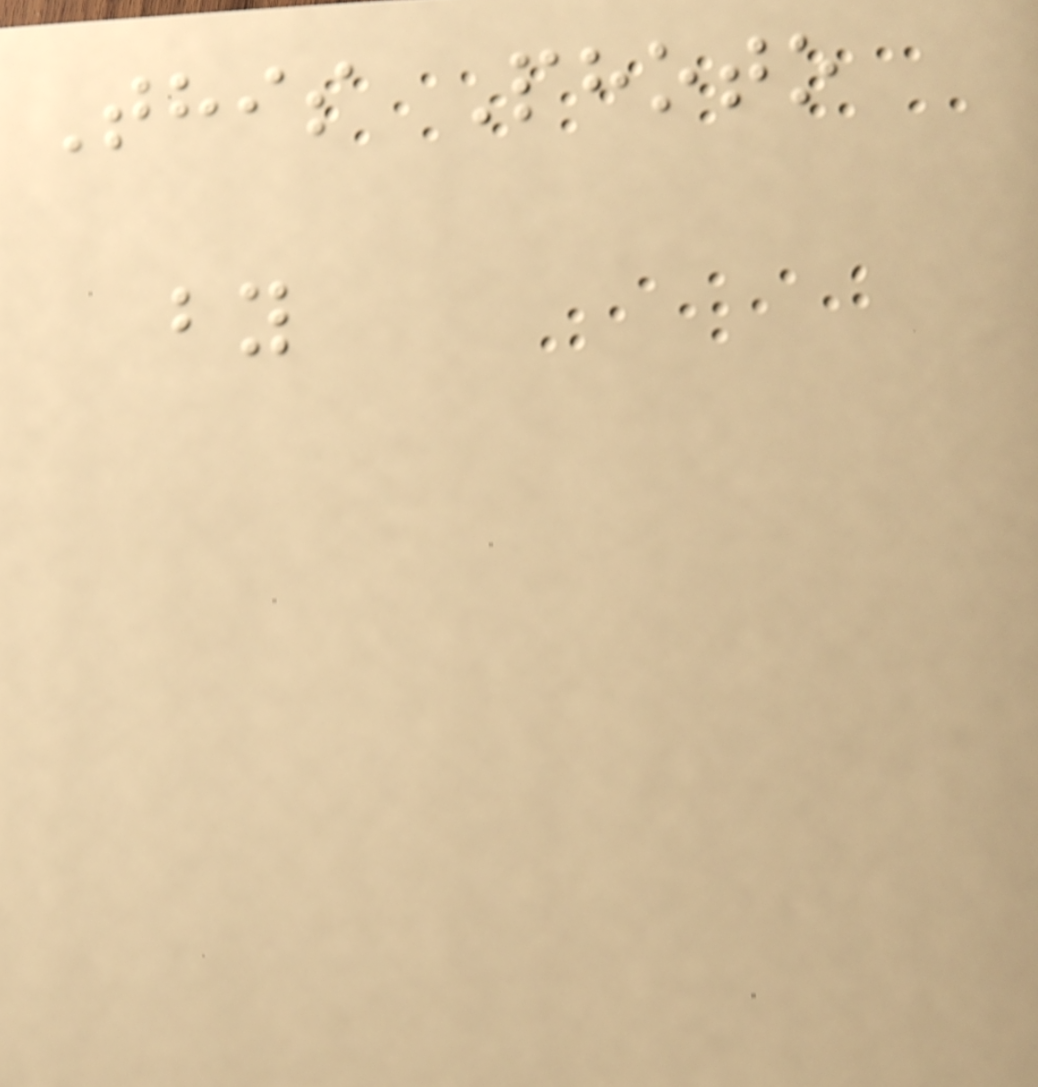This Photo
by
